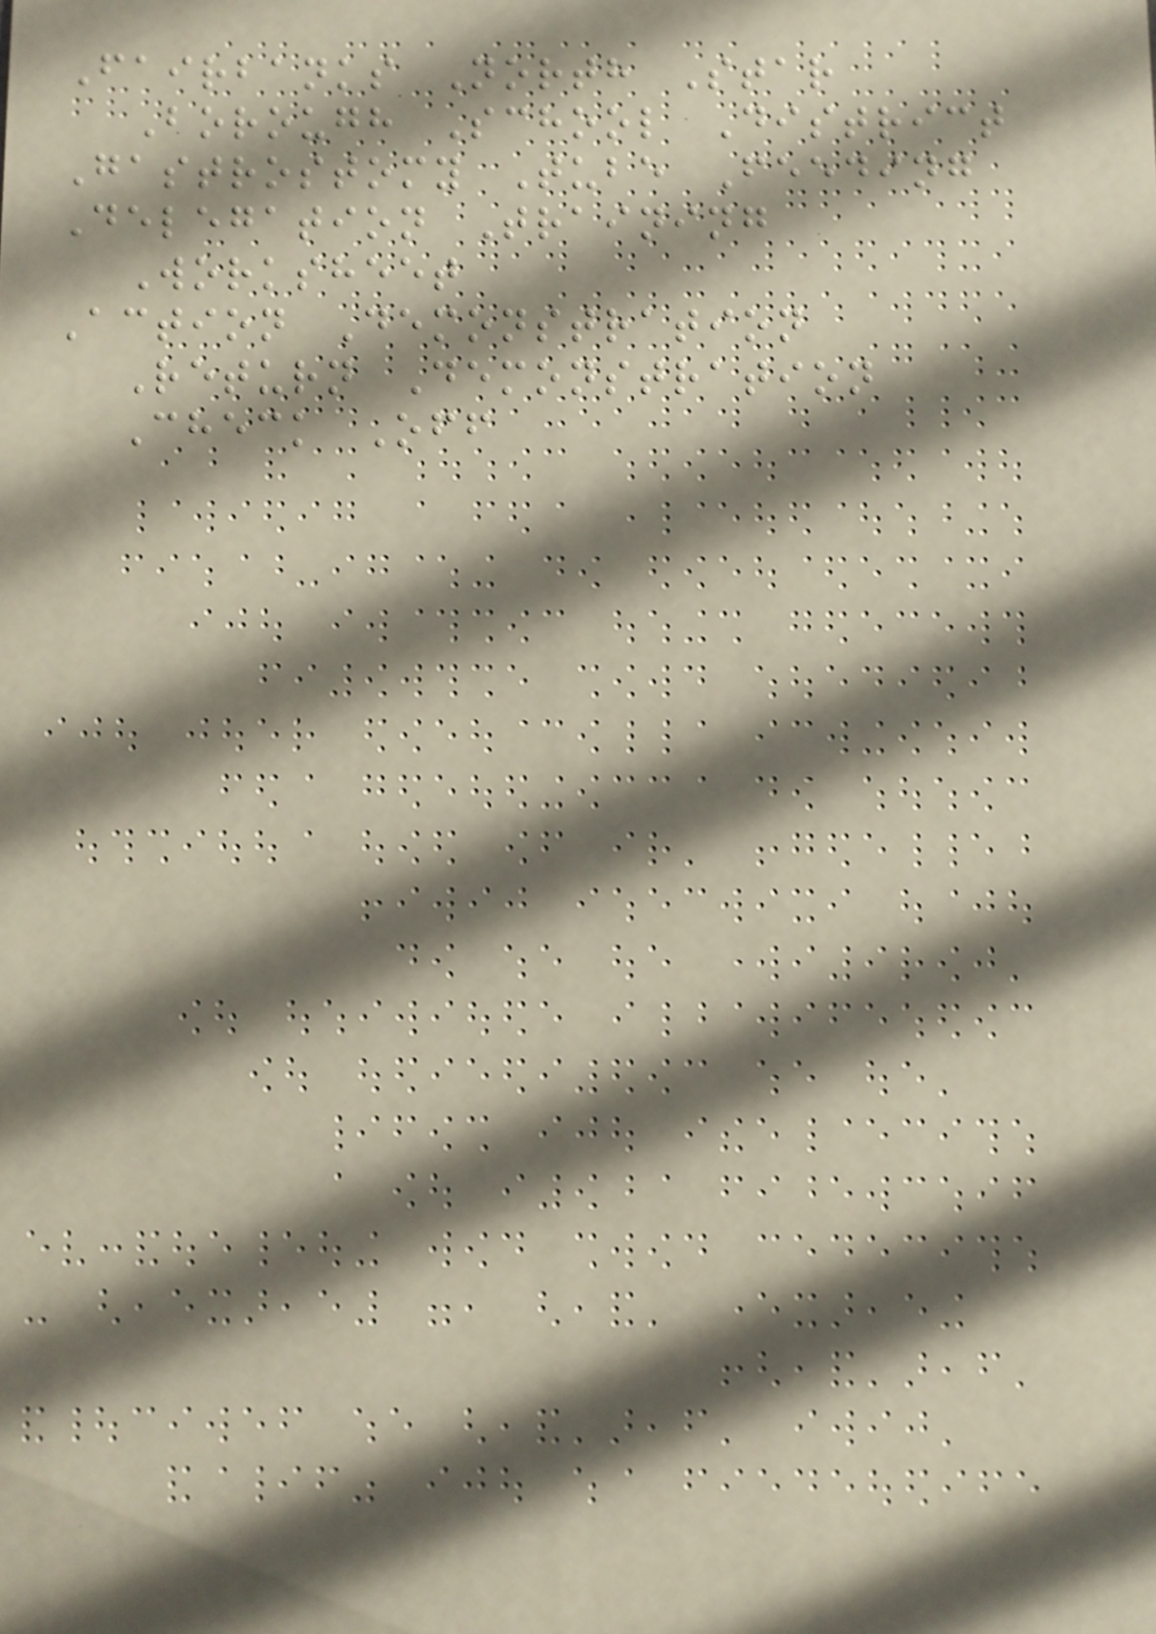Fairbanks North Star
Borough School District
Gastrostomy Tube Feeding
Delegation Training
Worksheet
Action Demonstration
Return Demonstration
Check Off
